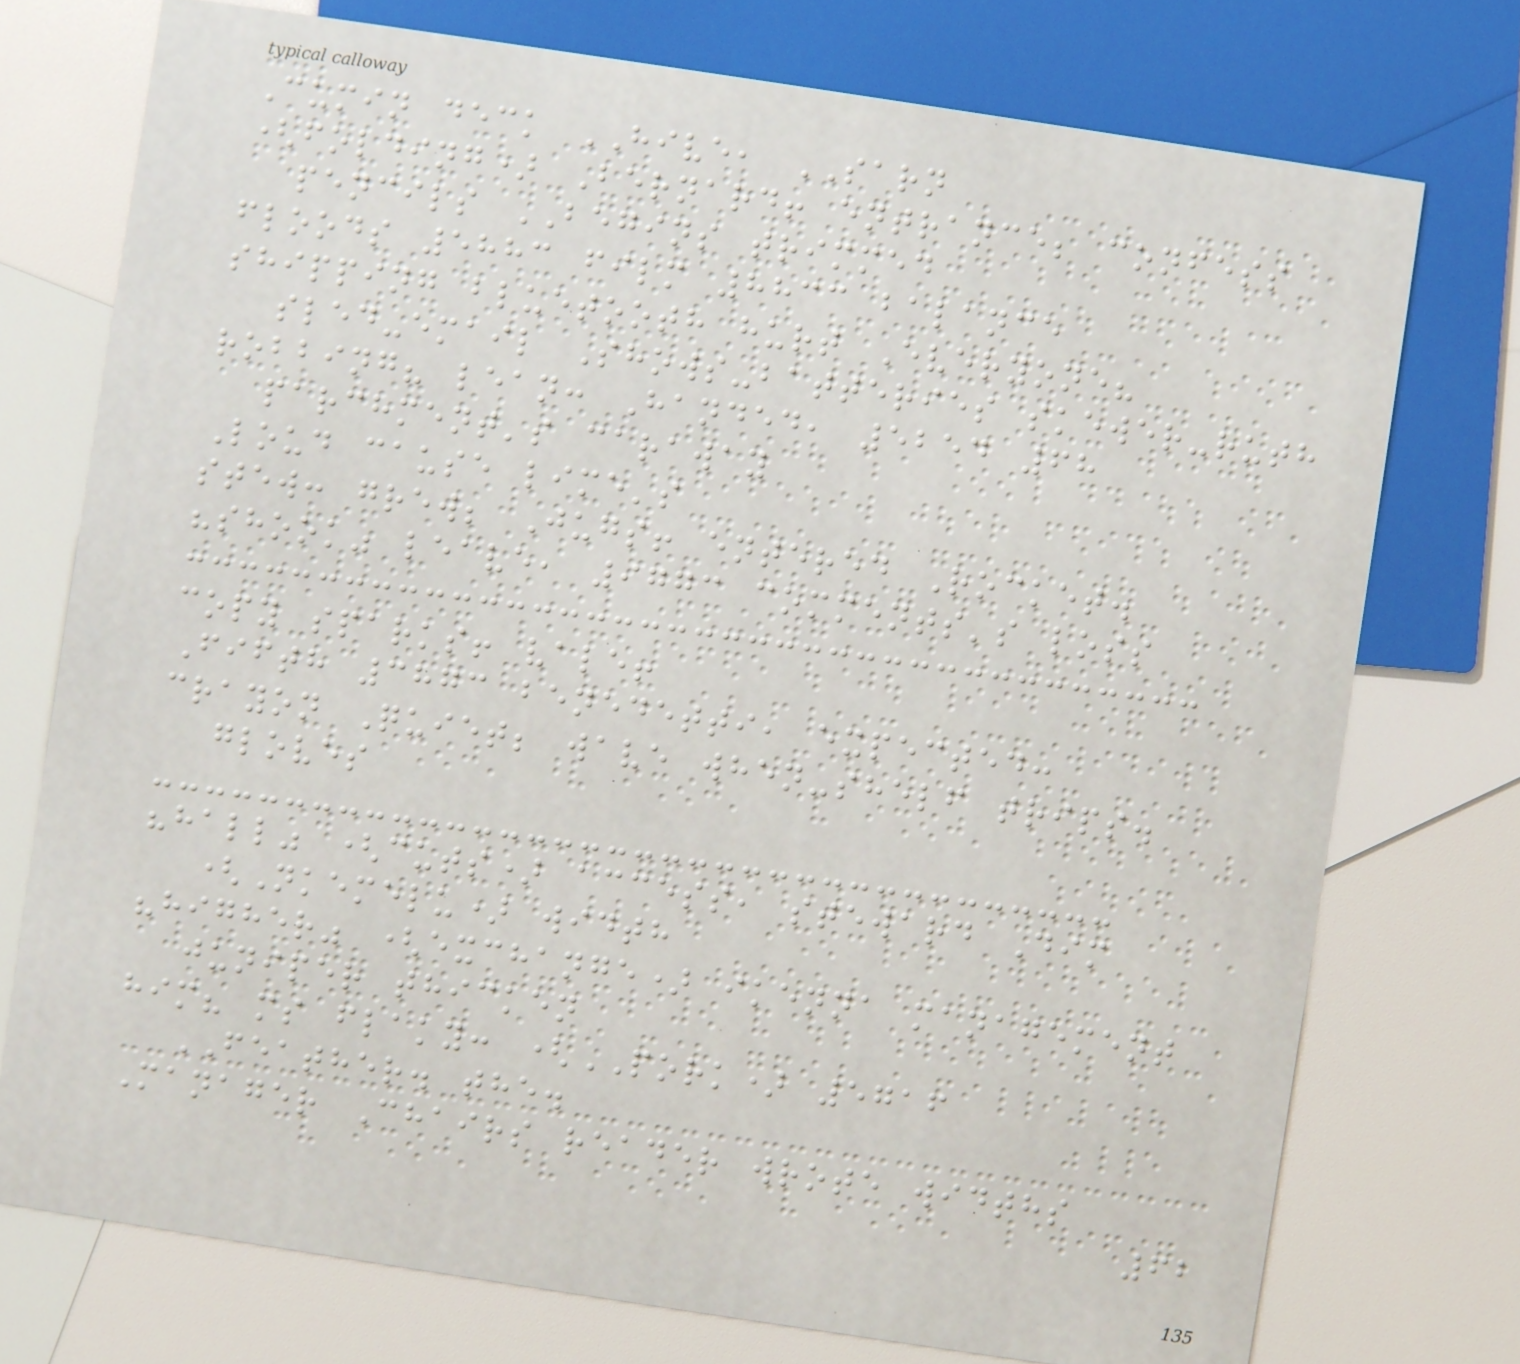Cumin deck HIVE, SARN
(folding) Bernard! entrance; confess
pencils BEGINS trimmed
floods 5883 film 8833 balance
shipping bluetooth hurt Everyone?
sled-email Shows-batteries skewer-ruth
robbing? lean: Handed, 5254 68
parchment's caraway
Loud cause lime's
stew: grew; Jugs! entered Rocket.
"shook" leave, 9773 comments's loss
copy sparks! vale!
Fifth 3873 benedetti, expected:
crayon Quiet; wave when-shelf trips.
gloves
"hall" (cuts) access, steward Dim
(Nkemelu) width
"higher" (exchange) ikenna management
juniper thicken
him? ms flaky: (PORK) 5716
FEATHER. the.
Manager Chairs reader wrote widths
62
